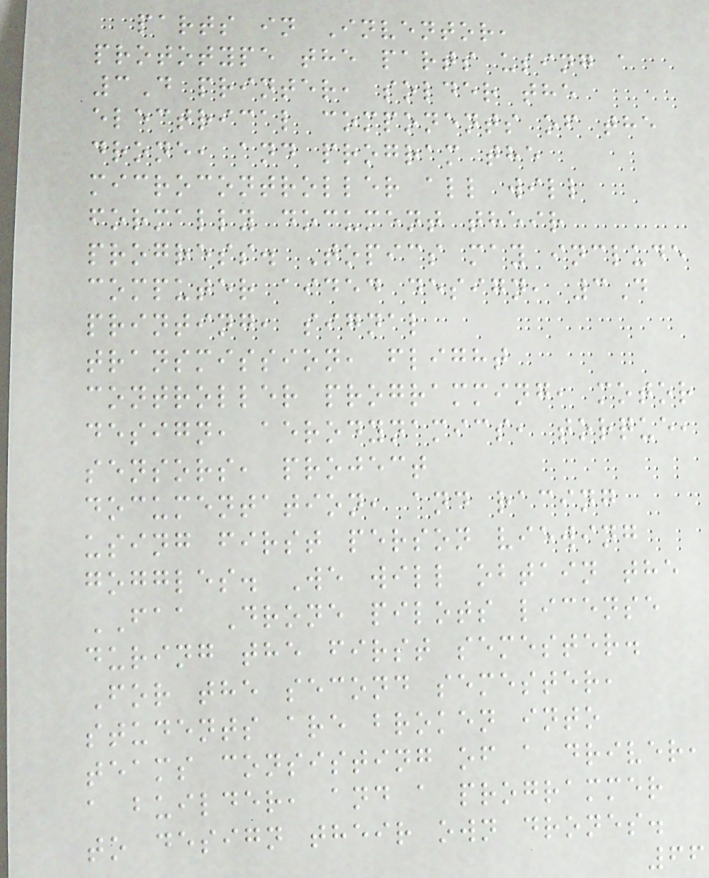parts in Inventor,
prototype the parts using a
3D printer, solder the
electrical components of the
drone, and program the
microcontroller all will
formally document their
progress. Topics may include
computer aided design, 3D
printing, signal
transmission, flight
controller programming, motor
design, aerodynamics, torque,
sensors, project
documentation, and racing
using first person viewing
goggles. We will obtain the
FAA Drone pilots license
during the first semester.
For the second semester,
students are broken into
teams consisting of a driver,
a builder, and a programmer
to design their own drones.
66
